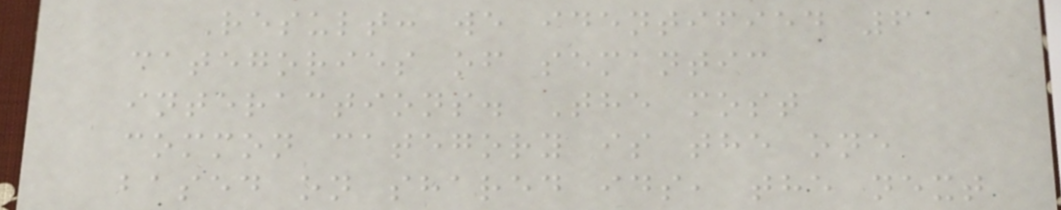Result: we identified 6
categories of semantic
interactions. The most
common category is the one
based on shared ids, the next
